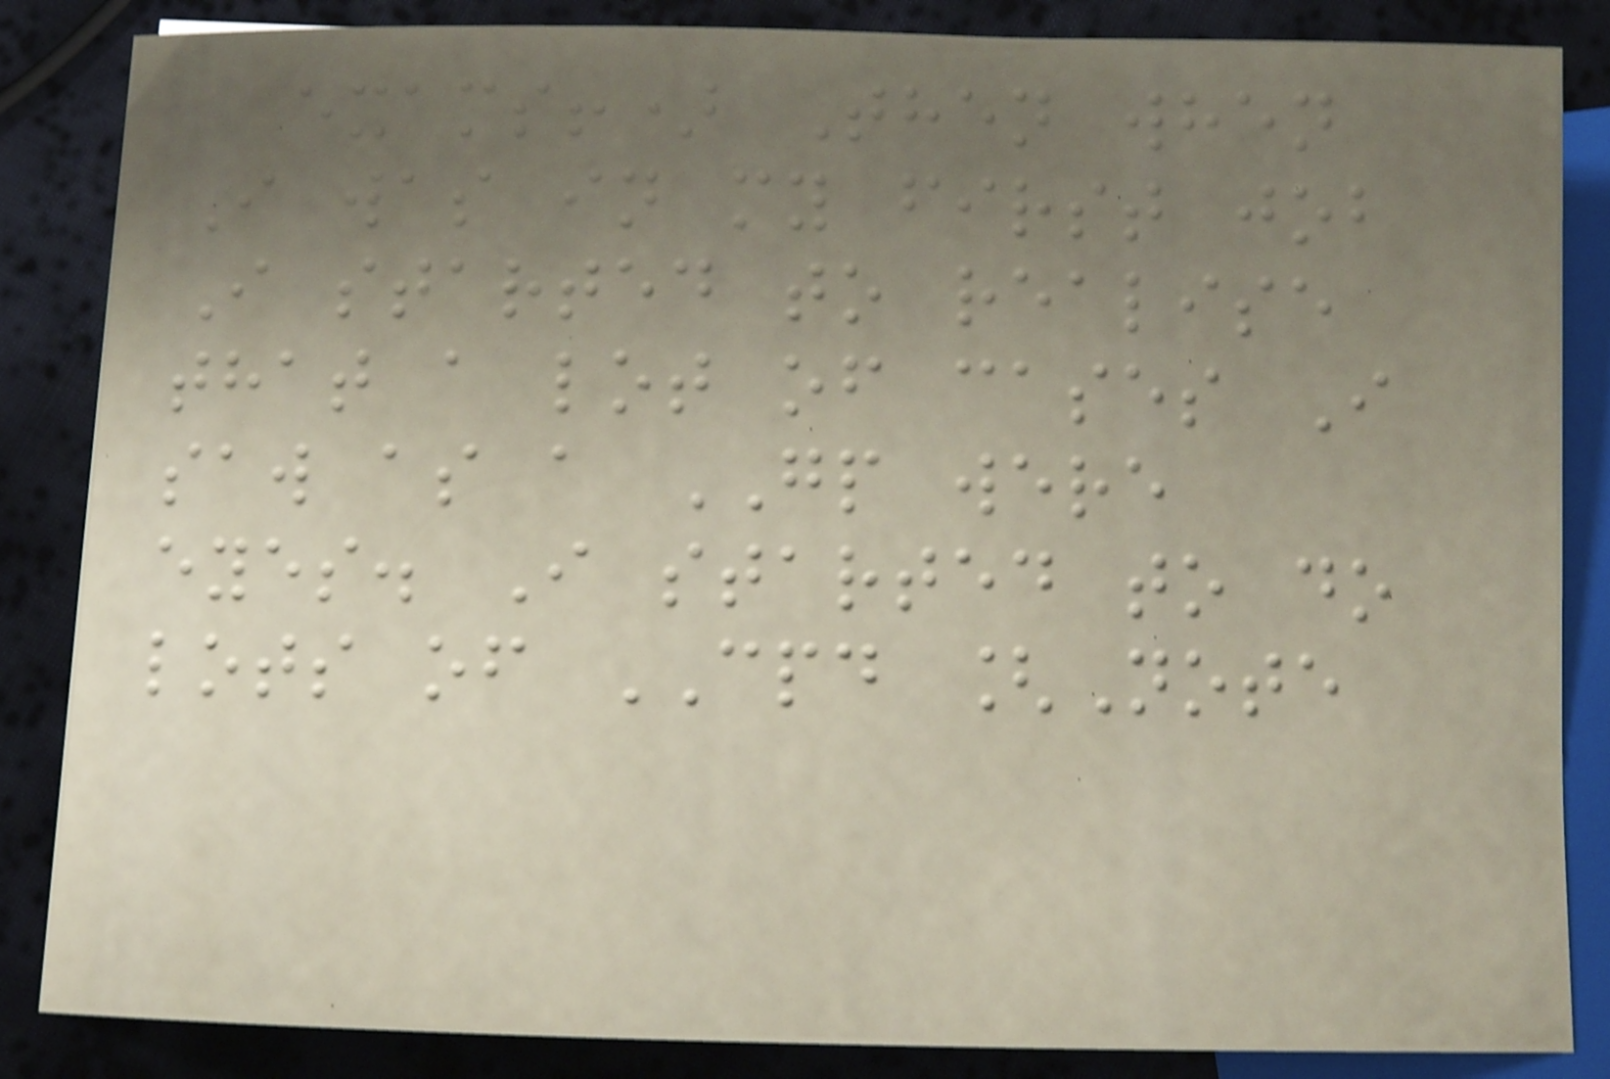exams!) Then when
I was in my first job
I started to realise
that a lot of cases I
saw as a GP were
eyes. I started to do
lots of CPD [Note
